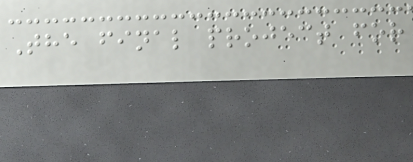The final project for
